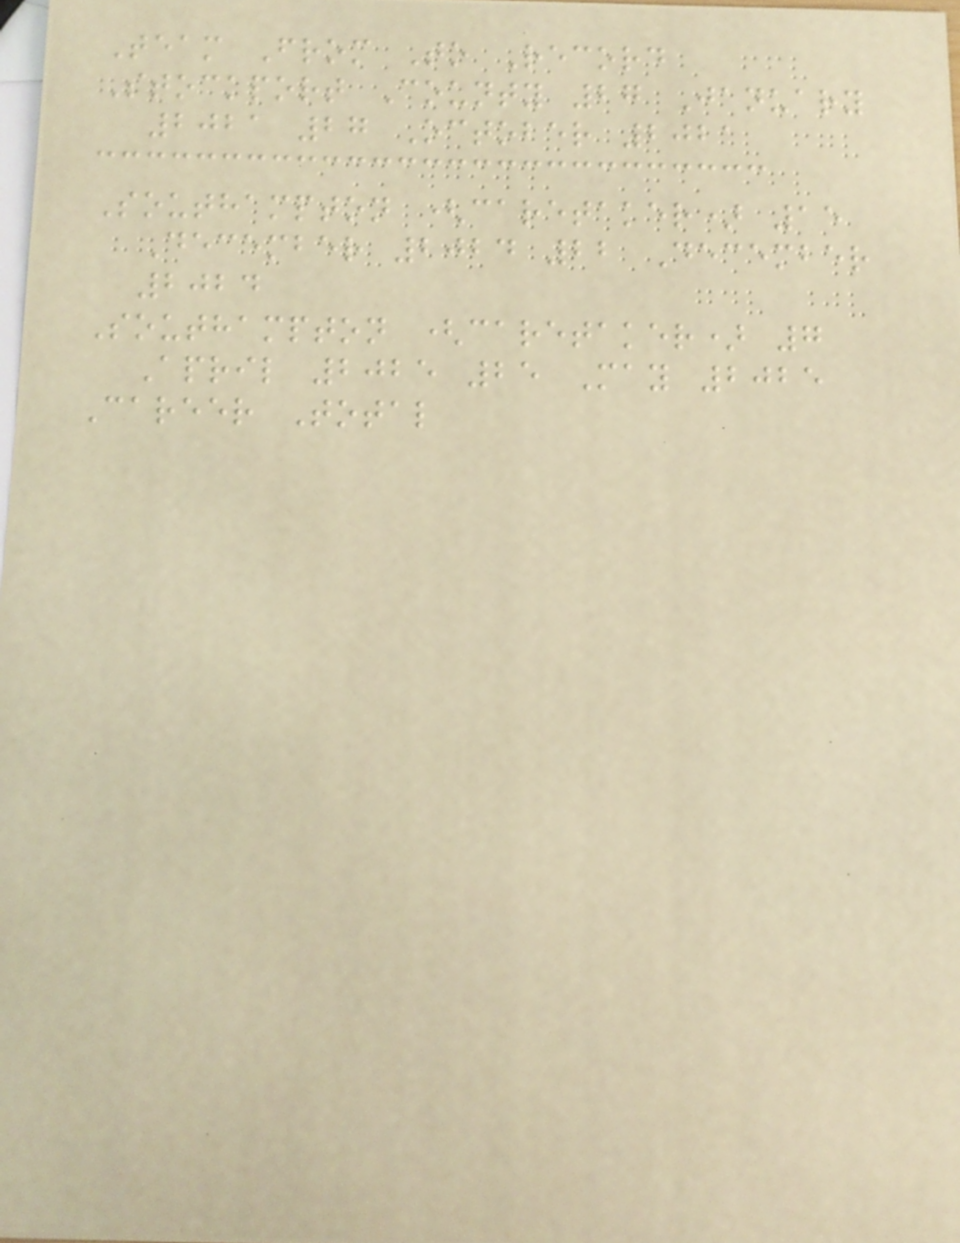Team From To Record
Stockport County 27 January
2021 27 October 2021
Southampton (caretaker) 15
December 2024 22 December
2024
Southampton (caretaker) 7
April 2025 25 May 2025
Career Total
